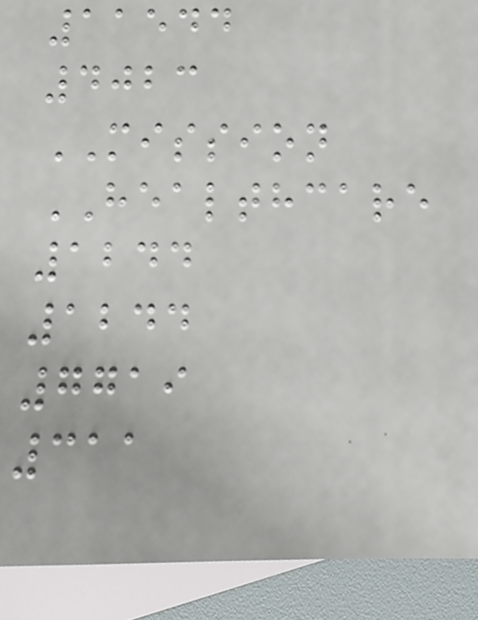11544
4023
MISSION
HEALTHCARE
1244
1244
7719
311
